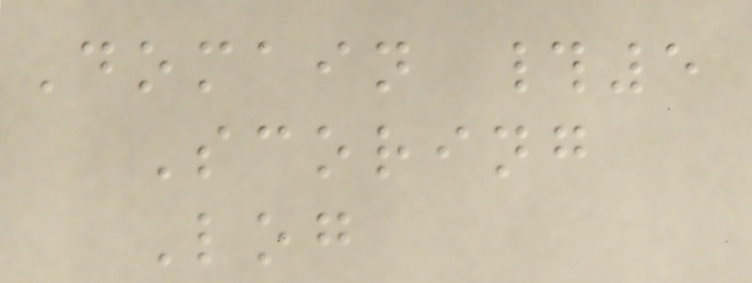Domain #5
Scoring
Log
